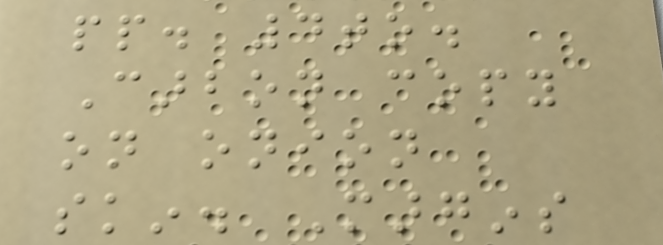pp. 4to.
Carbon copy
on onion
skin. Margins
